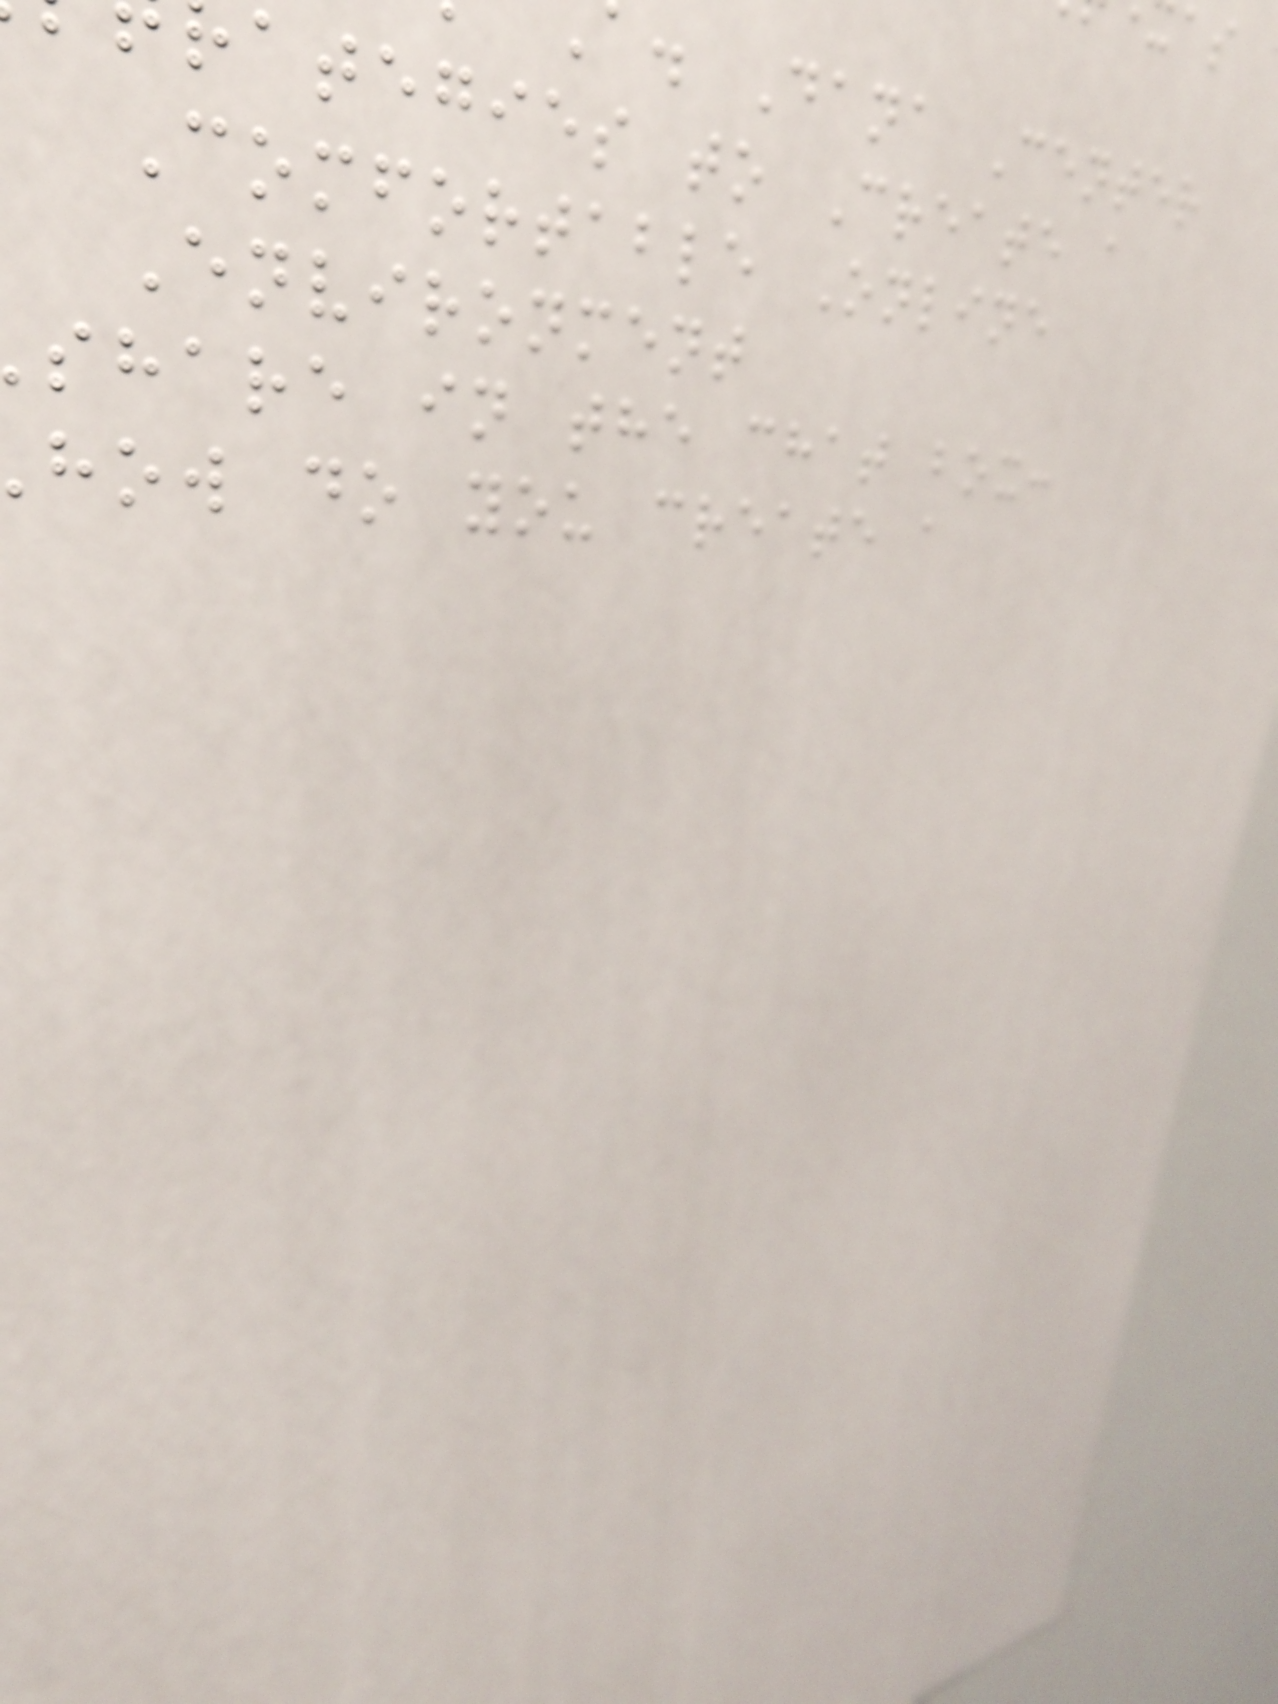a. Dana Center
ategies to Create a
Comfortable Online
Environment
share in the chat box:
how do you create a
